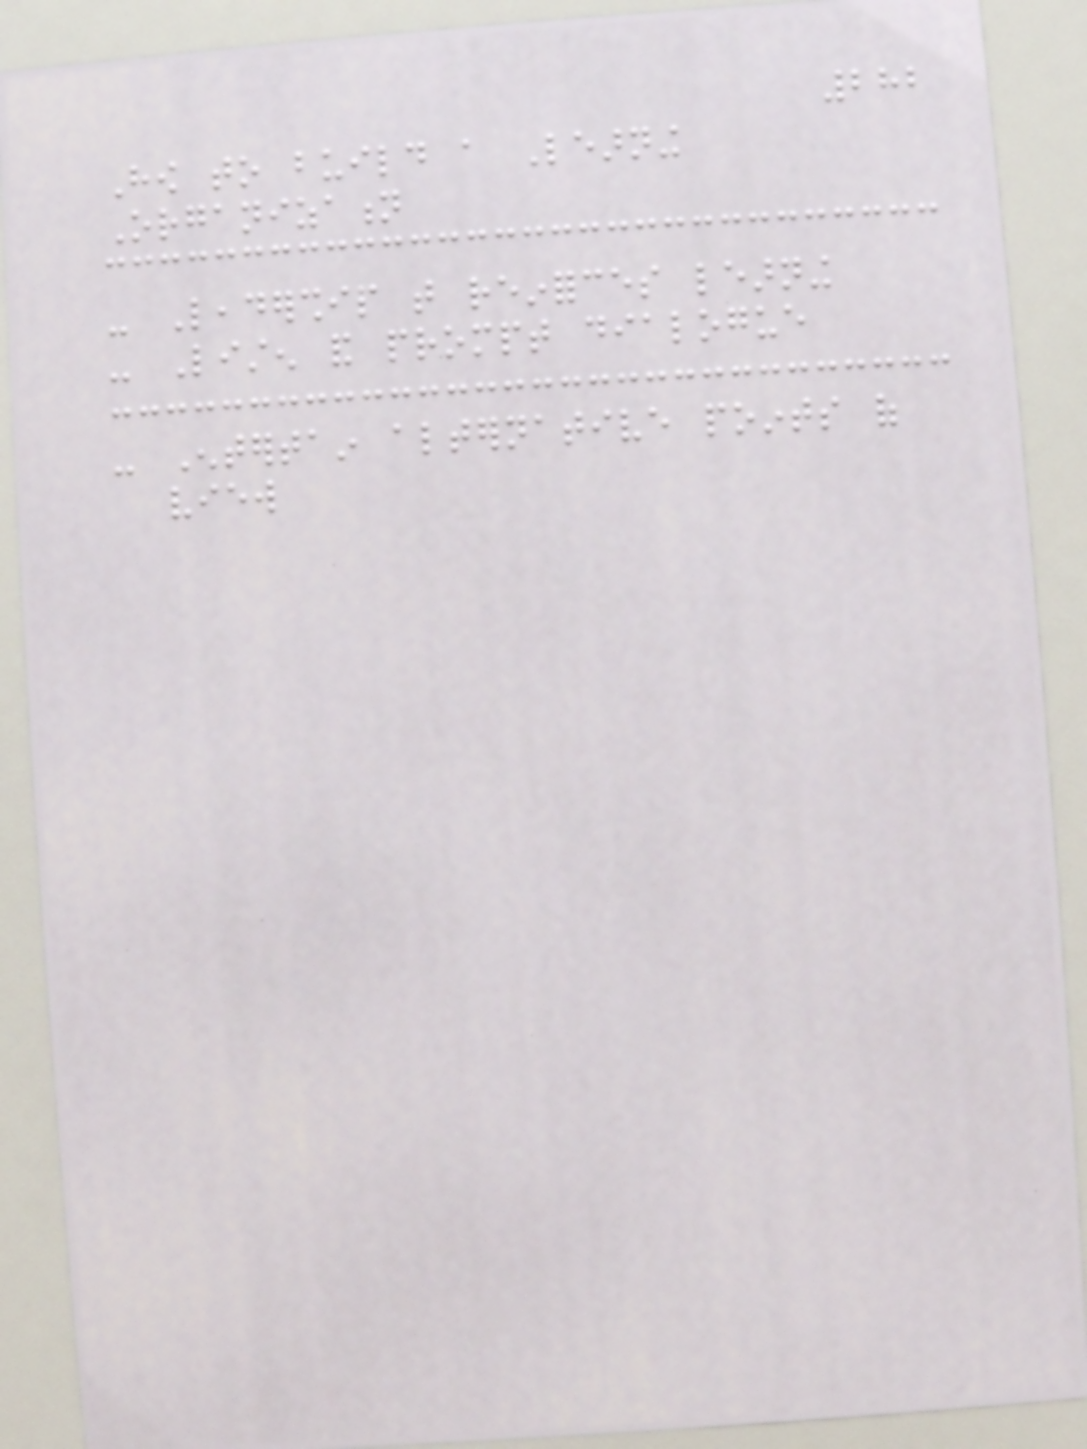282
How to build a Learning
Organization
- Leadership that reinforces learning
- Listen and prompt dialogue
- Entertain alternative points of
view
